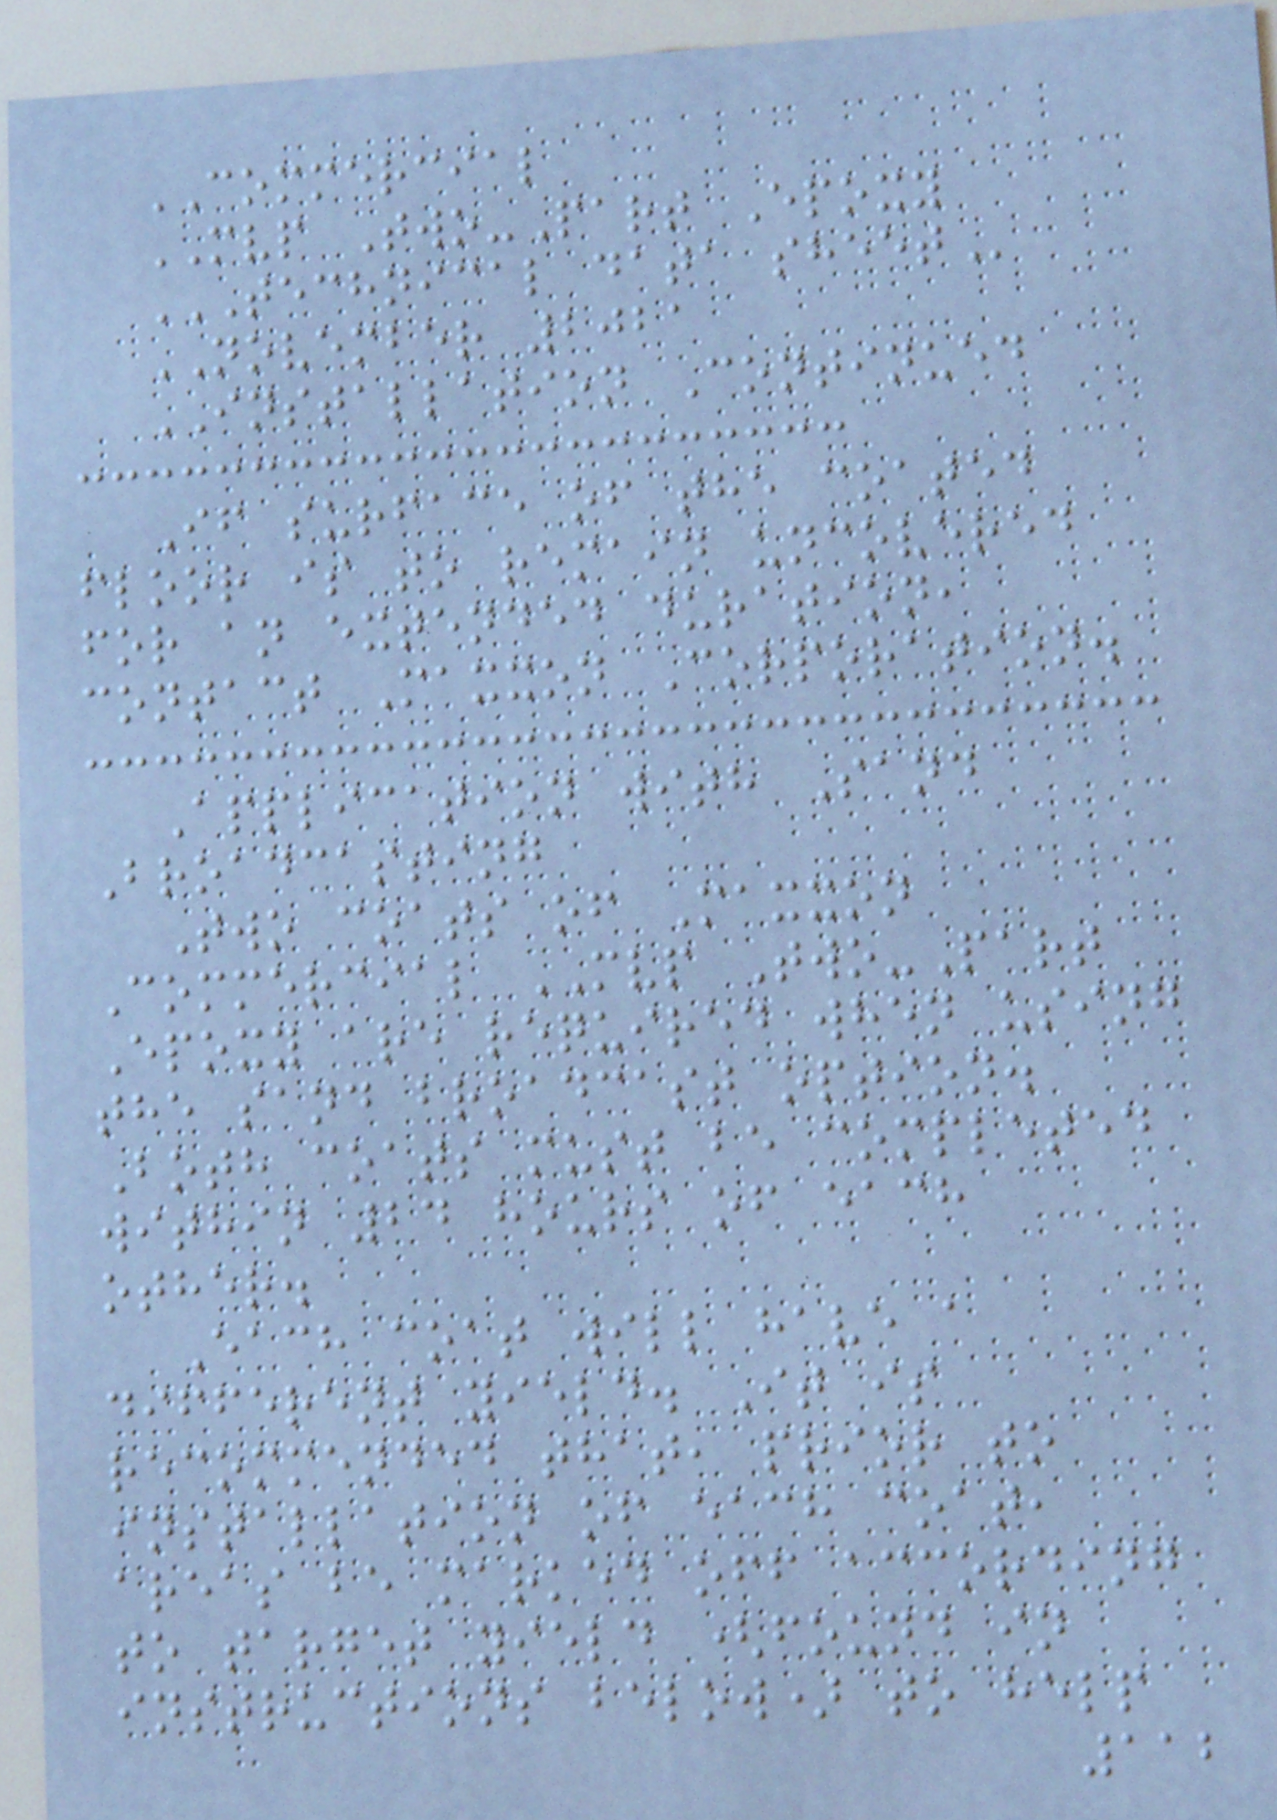COMMERCIAL
MVP Two-Part Epoxy
TECHNICAL DATA SHEET
NOVEMBER 2021
INSTALLATION Continued
If surface of the coated
floor is to remain uncovered
for an extended duration,
contact Maxxon Corporation.
Application with Sand
Broadcasting
Two coats of Maxxon
Commercial MVP Two-Part
Epoxy are required when using
the sand broadcast option.
Both coats must be completed
within 24 hours of each
other.
Each coat will have a
different yield. It is
recommended that, prior to
installation of each coat,
areas be marked off according
to target yield (found in
instructions below) to help
112
